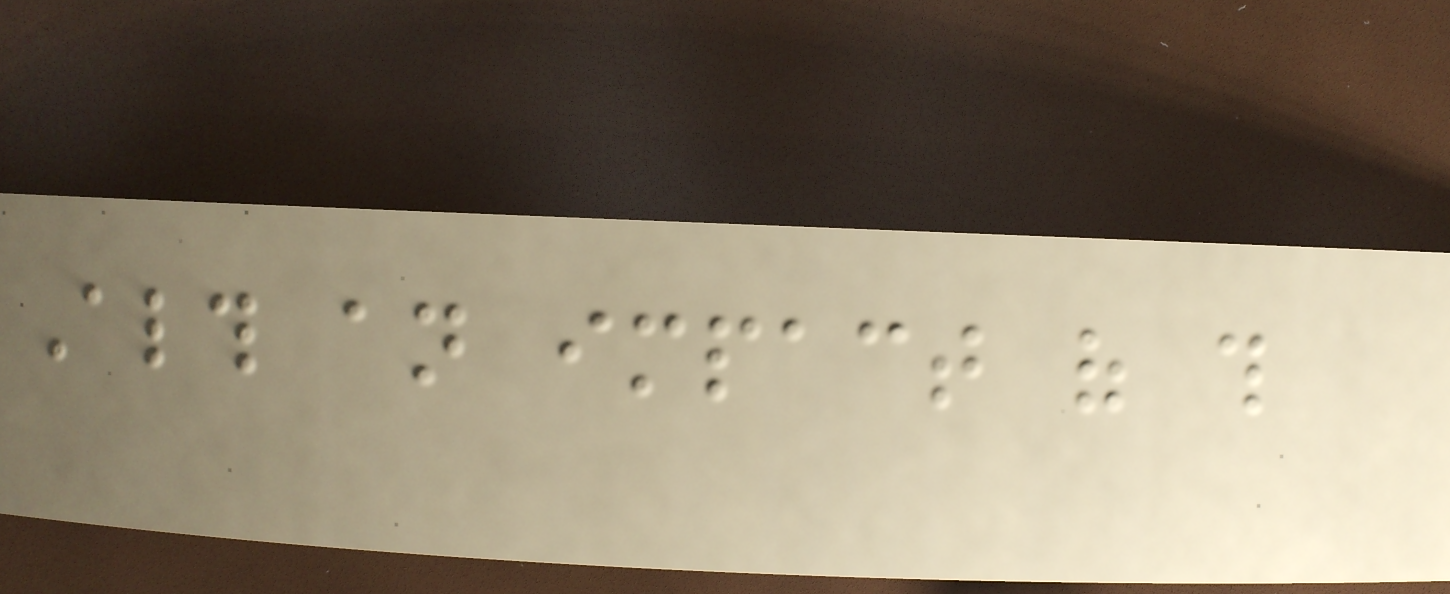Although an impact of this
